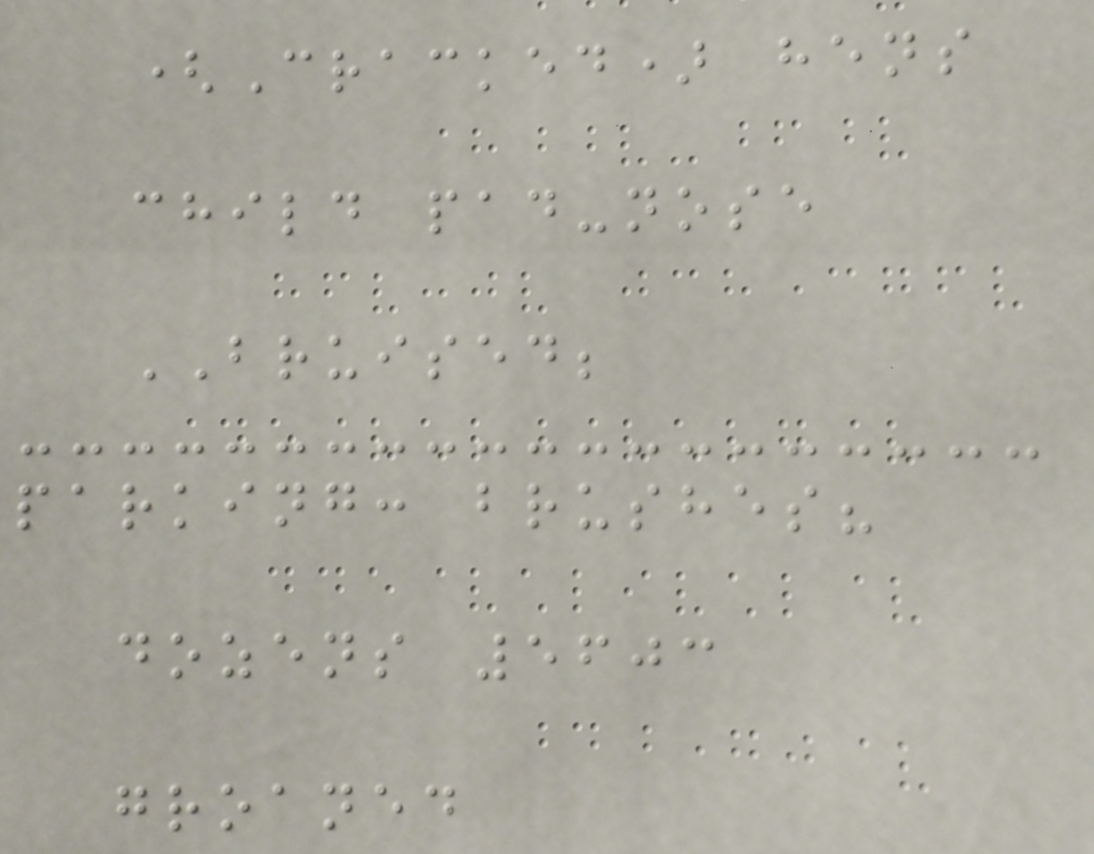(Cracked) hens
child pad-nose
BRUISED;
parking: brushes?
dozens 5603
groaned
